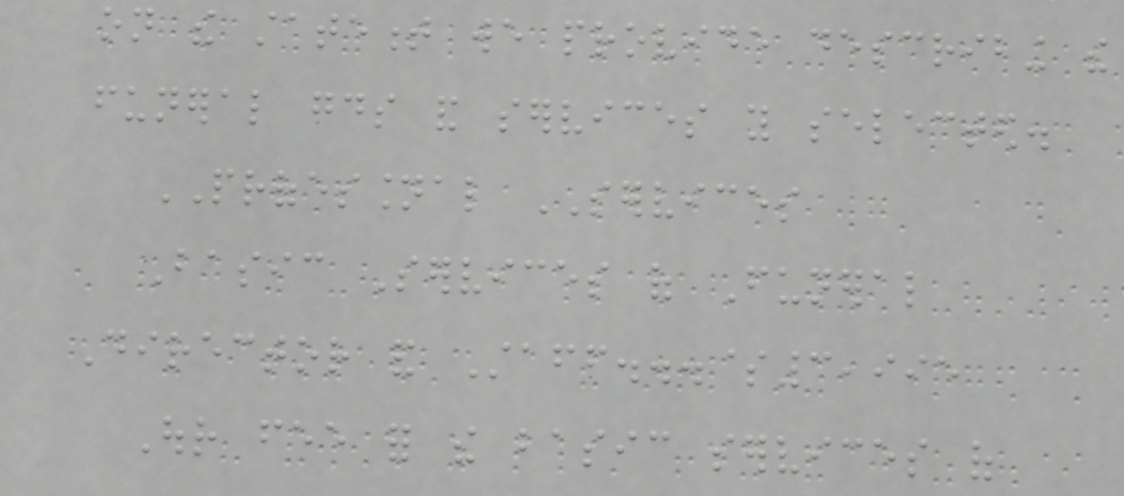on the statement we provide describing the
funeral goods and services you selected.
PROFESSIONAL SERVICES
Basic Services of Funeral
Director and Staff...$3,995
Our fee for the basic services of
